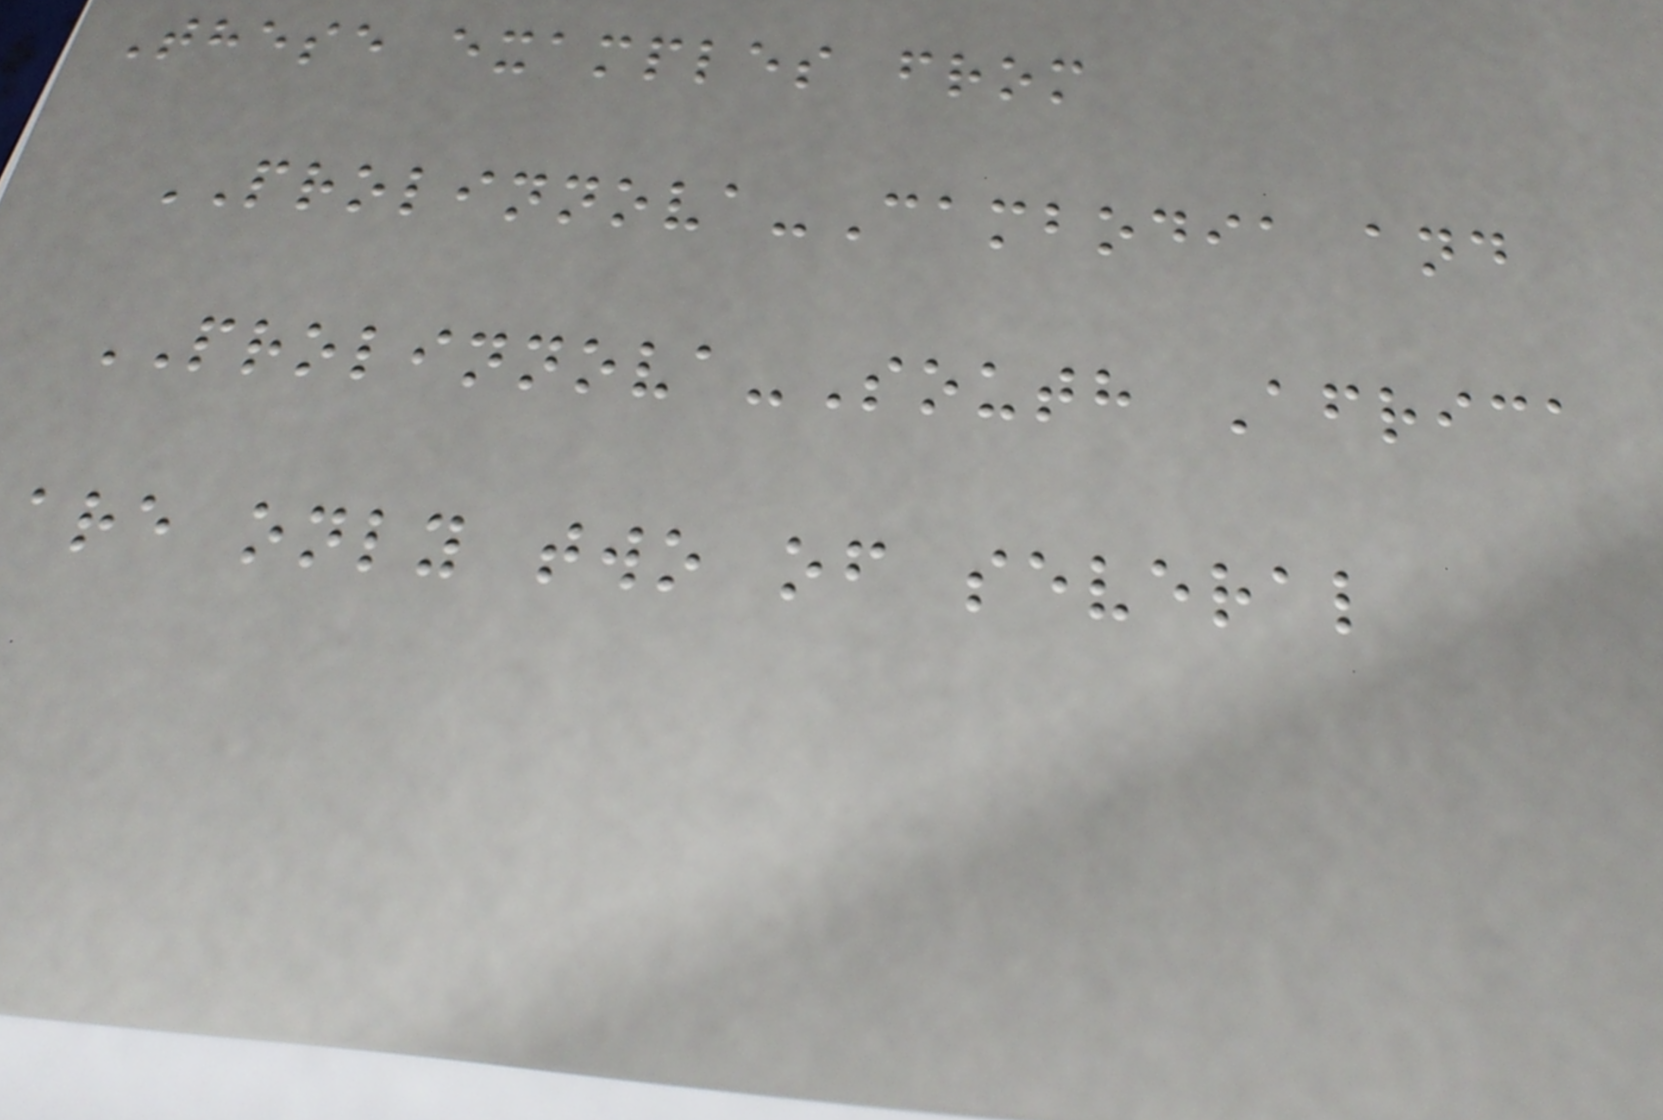These examples from
PROLINNOVA-Cambodia and
PROLINNOVA-South Africa
are only two of several
